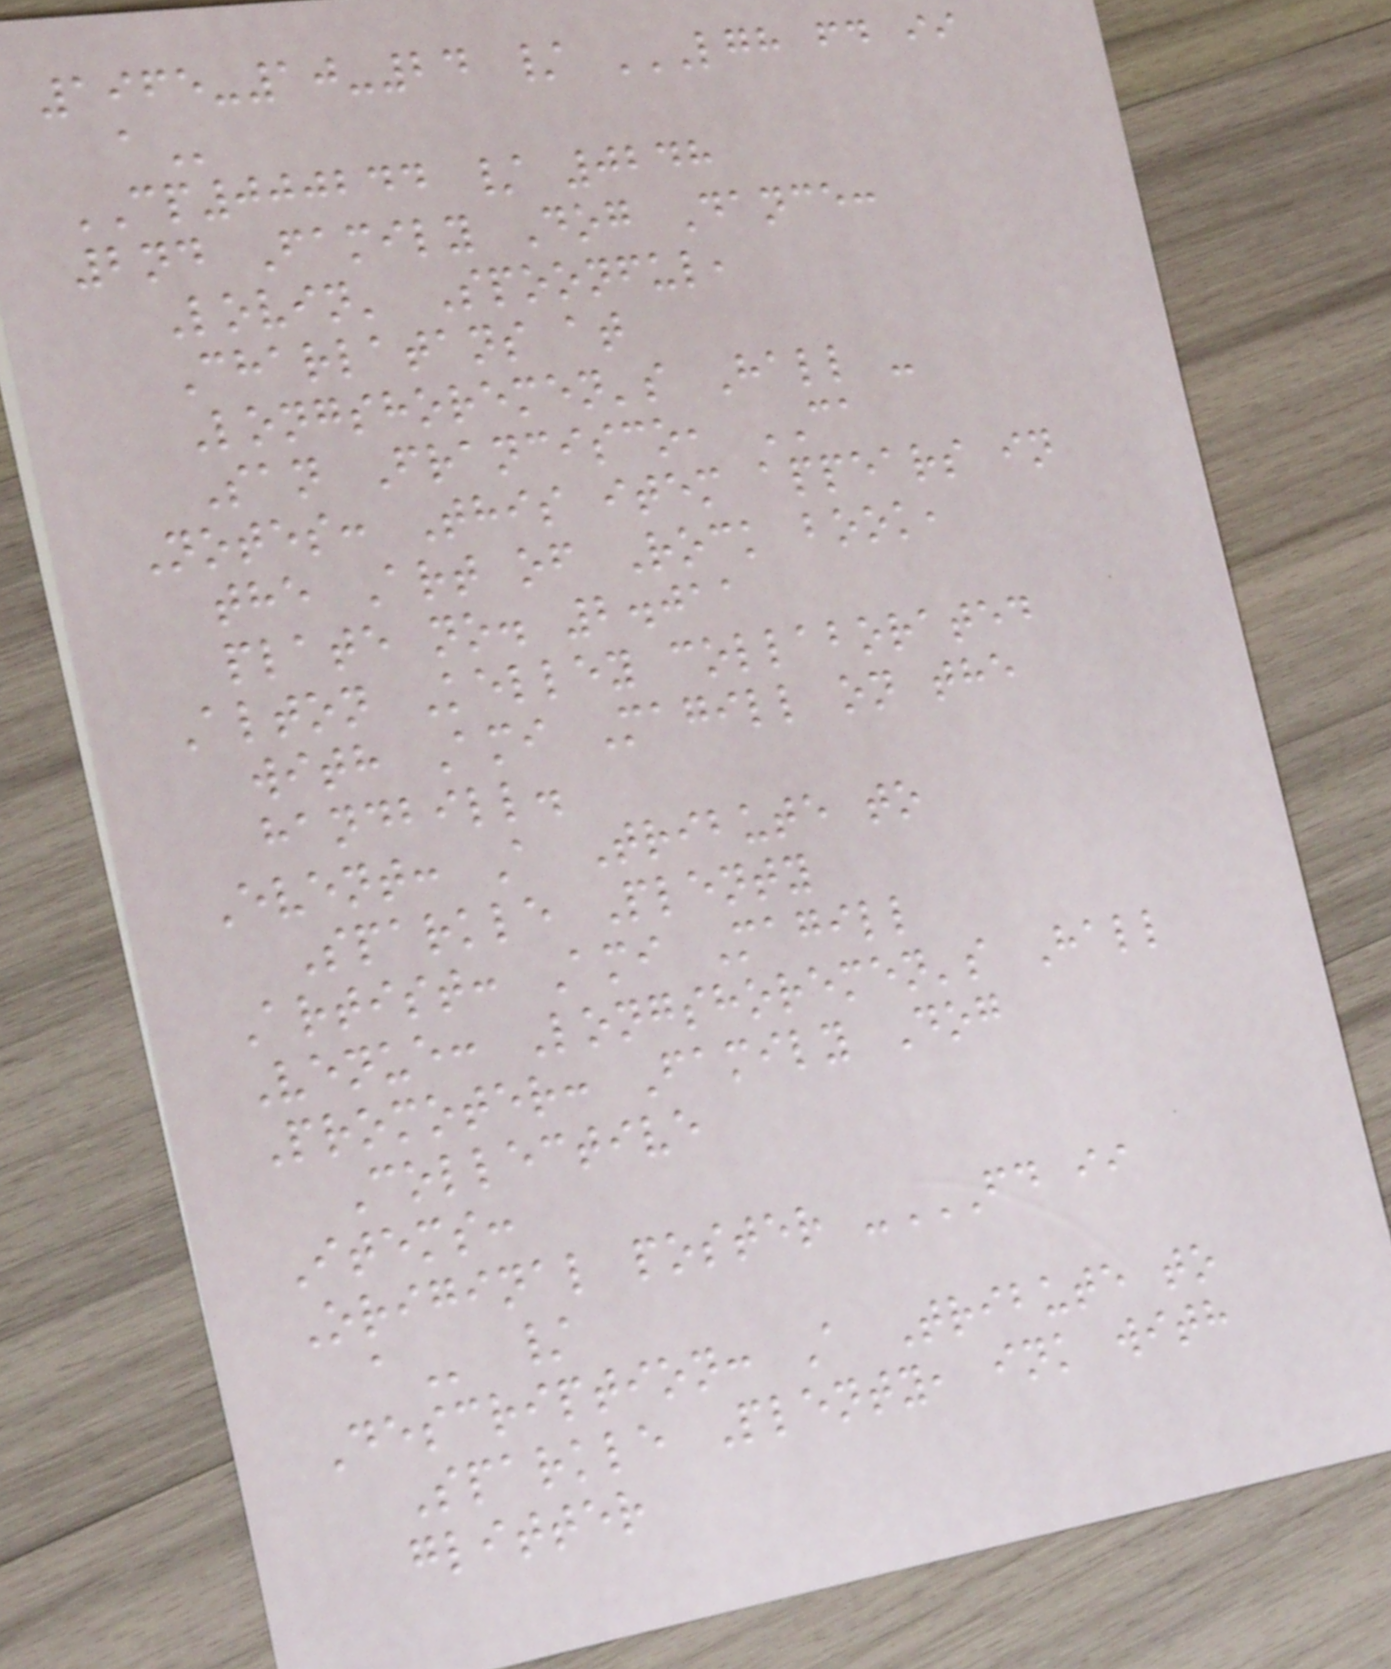1965-10-24 / LGH FD II
A
CP000244 / 0248
2nd Family Dog Dance:
Lovin' Spoonful,
Charlatans at
Longshoremen's Hall -
San Francisco, CA
Notes: This item appears in
the Art of Rock book,
plate no. 2.011
Alton Kelley collaborated
with Ami Magill on the
handbill.
Event: A Tribute to
Sparkle Plenty
Artist: Ami Magill
Venue: Longshoremen's Hall
Promoter: Family Dog
Collective
Items:
Original poster -FD II
A /
Description: A Tribute to
Sparkle Plenty, ink with
glitter
